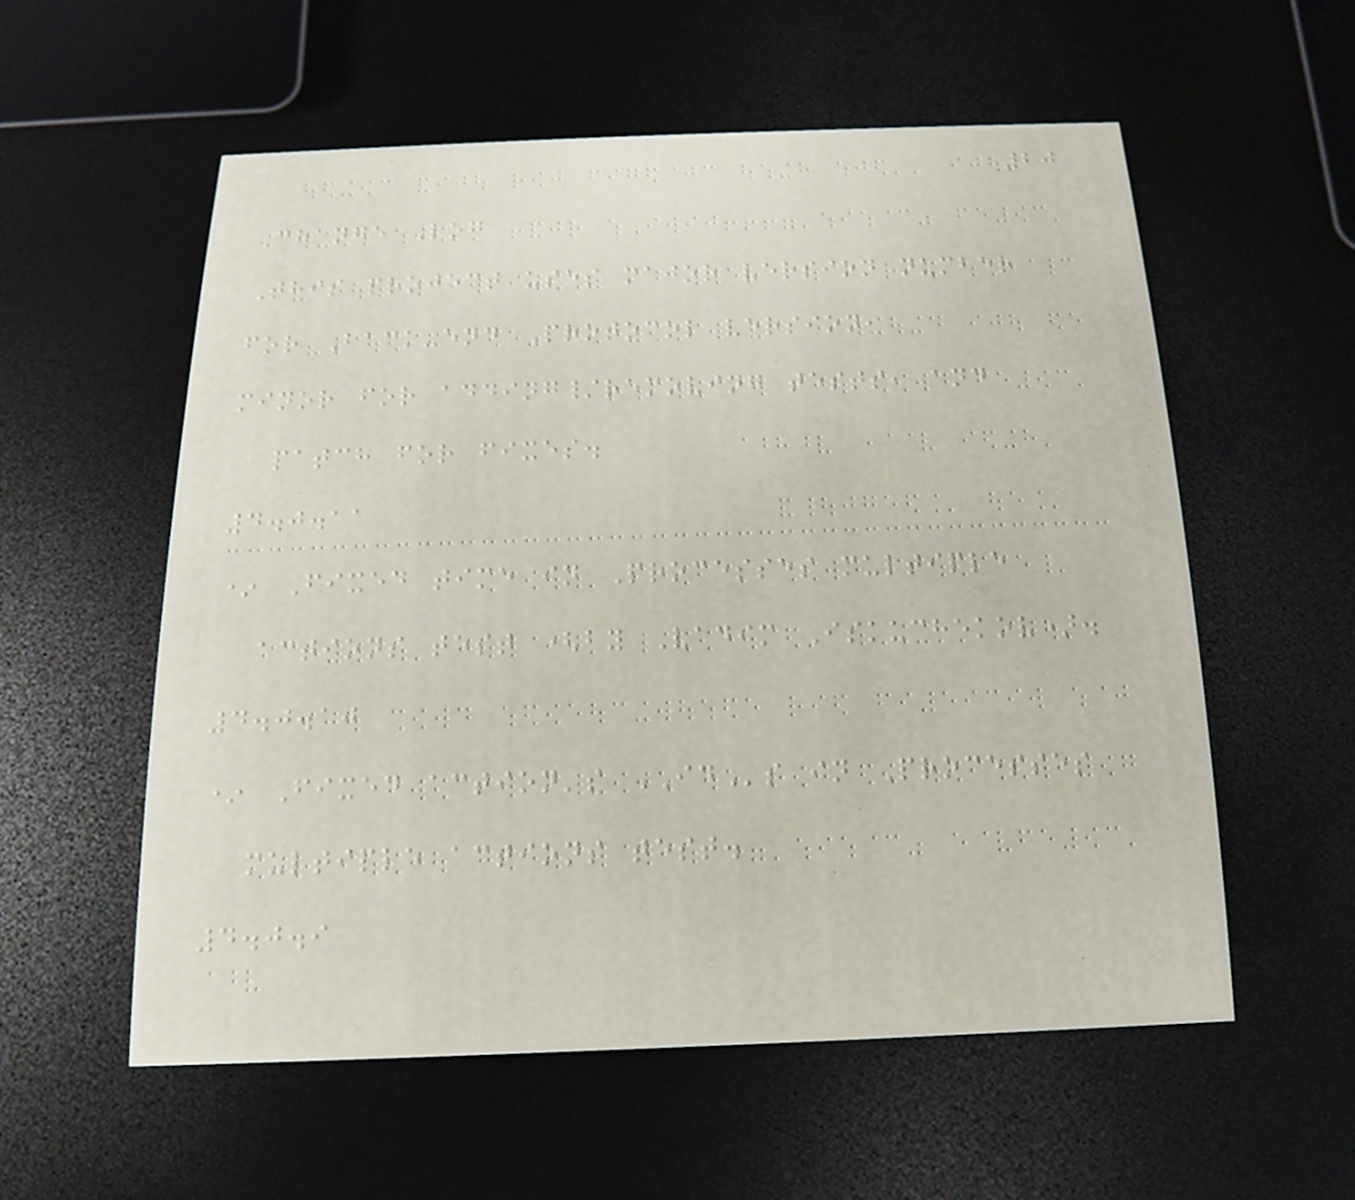20
Change Log
This project uses major version number
for Back-end Protocol version,
minor for adding/removing tests, and
patch for fixes.
4.0.11
* Fixed time in Processes multiple
actions test (by Vadim Iskuchekov).
4.0.10
* Fixed action's IDs in Processes
multiple actions test.
4.0.9
